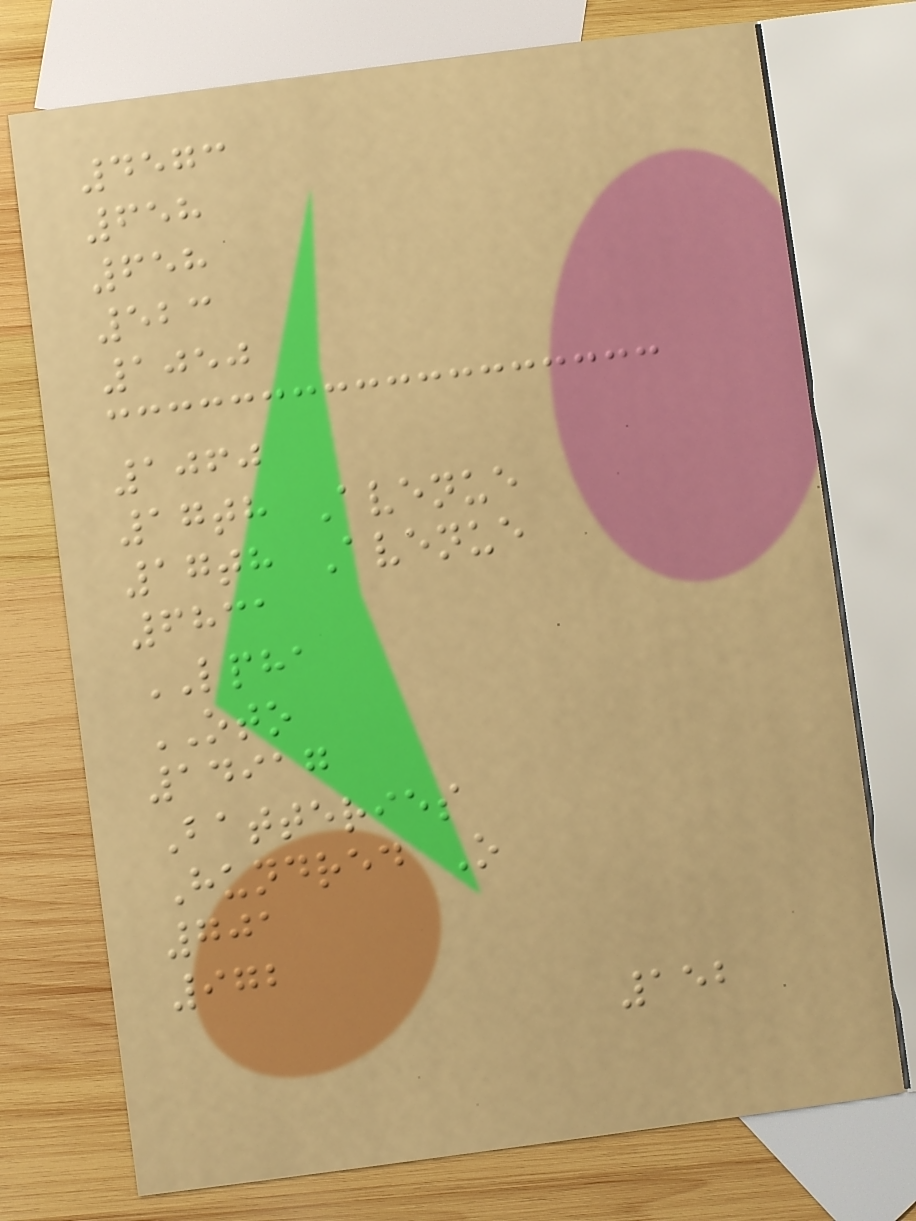4573
658
658
523
1050
1060
17th Avenue
17th Avenue
6831
LPHA
OTO
14917
Batteries
Hundred O
701
972
152
